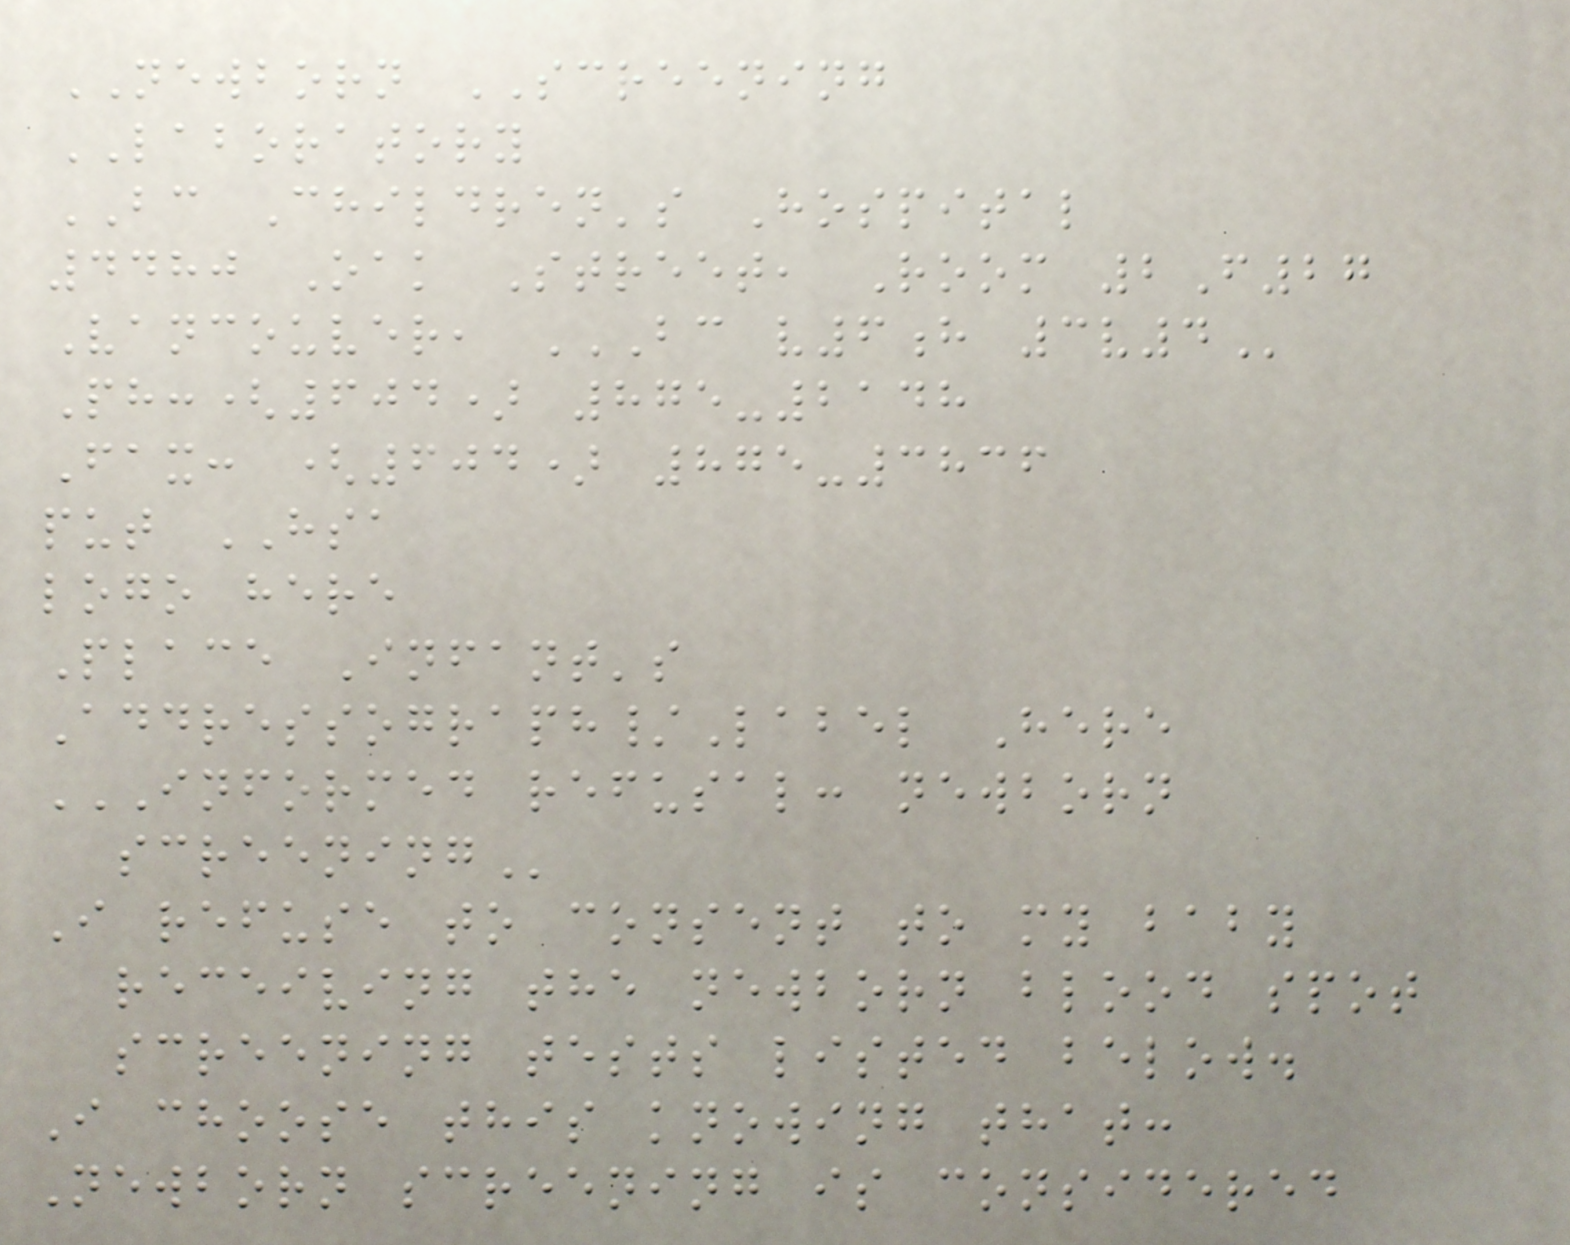NEWBORN SCREENING
LABORATORY
BC Children's Hospital
4480 Oak Street, Room 2F27
Vancouver, BC V6H 3V4
Ph:(604) 875-2148
Fax: (604) 875-3836
put HSA
logo here
Place Infant's
Addressograph/Label Here
INFORMED REFUSAL: NEWBORN
SCREENING
I refuse to consent to my baby
receiving the newborn blood spot
screening tests listed below.
I choose this knowing that:
Newborn screening is considered
